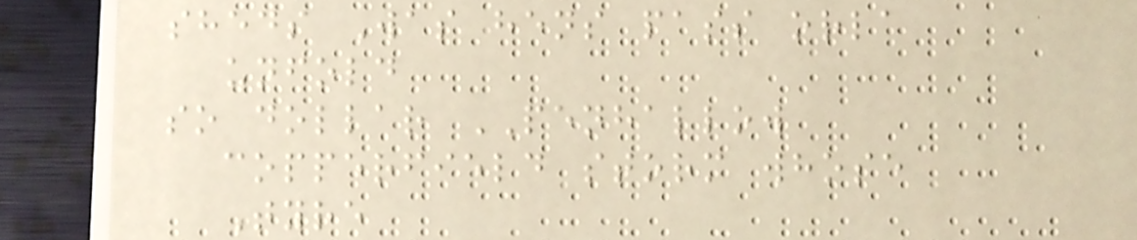sheds Was hens pass orla
unfold
so dollar PENHALLOW
copperfield storm whose
Tyre
